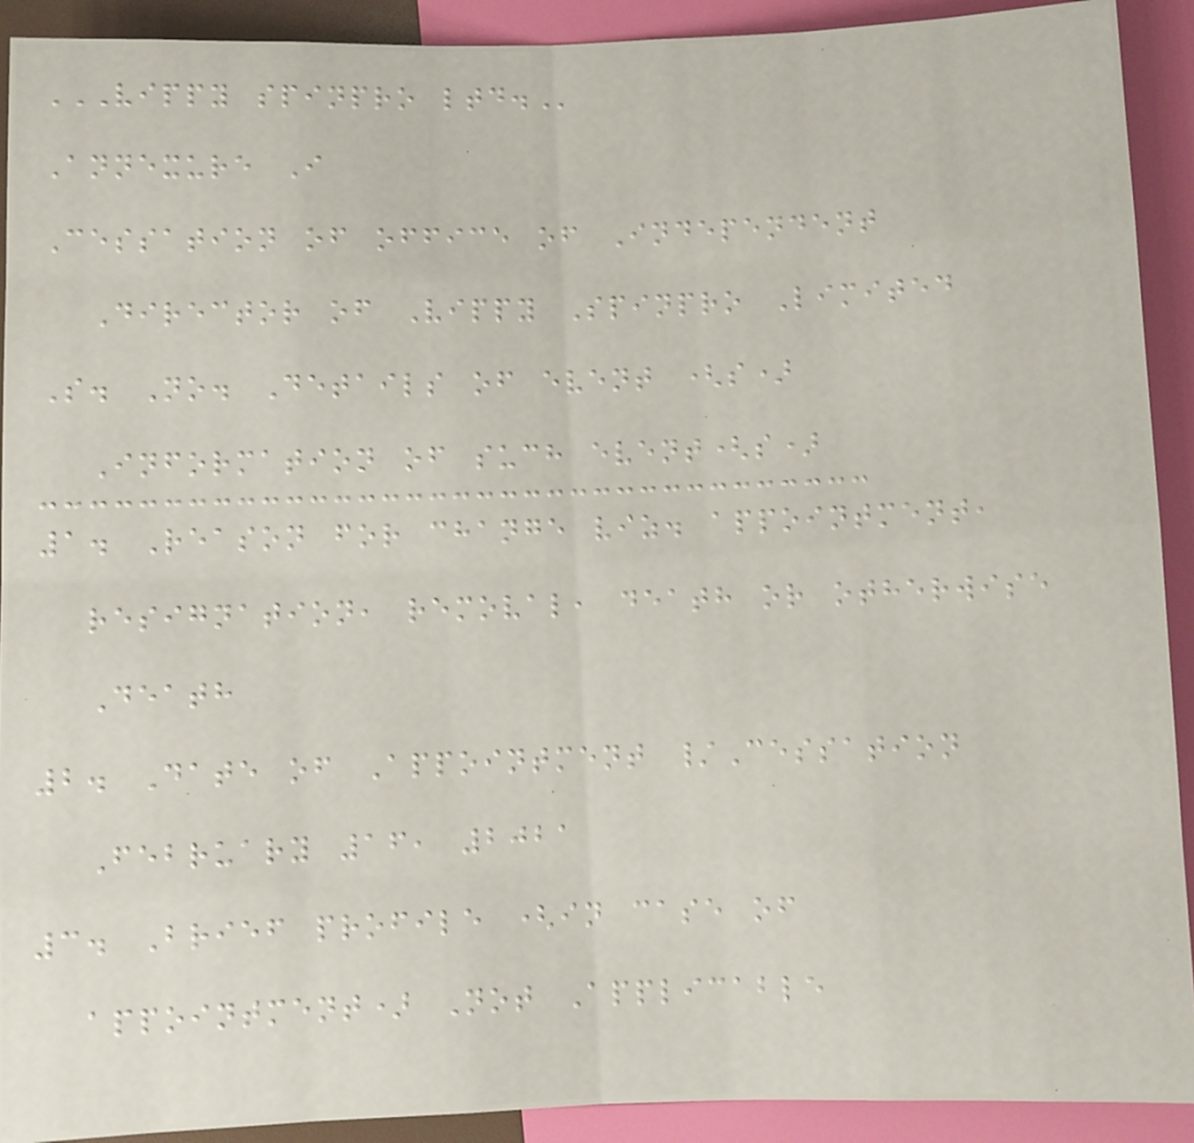VIPPY SPINPRO LTD.
Annexure I
Cessation of office of Independent
Director of Vippy Spinpro Limited
S. No. Details of event (s)
Information of such event(s)
1. Reason for change viz. appointment,
resignation, removal, death or otherwise
Death
2. Date of Appointment /Cessation
February 16, 2021
3. Brief profile (in case of
appointment) Not Applicable
